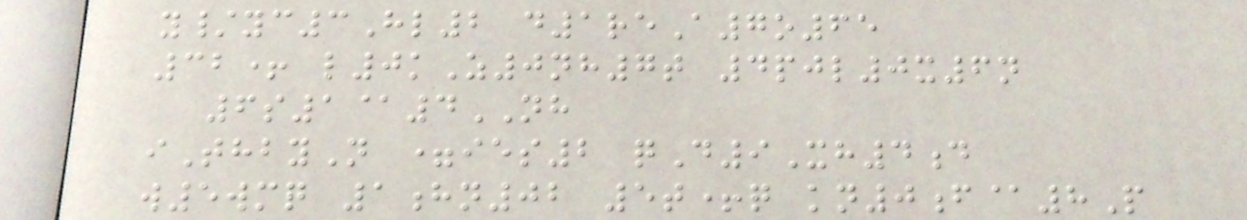y/yc3Hl2 d1reA7o65
32+ l0kZ0nh7t 4pjl0x6n
6s1@4NH
iThbyN =ies2 qD9Xh4d
w5wmq 1hn02 5t+q kn0f@8P
